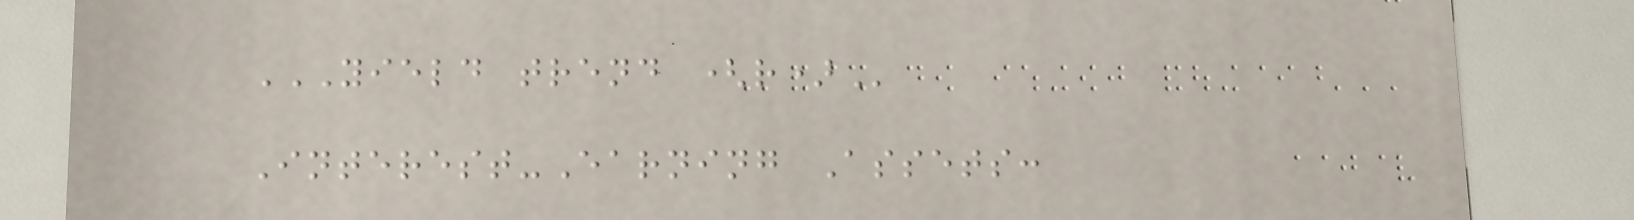YIELD TREND (R)
Interest-Earning Assets:
